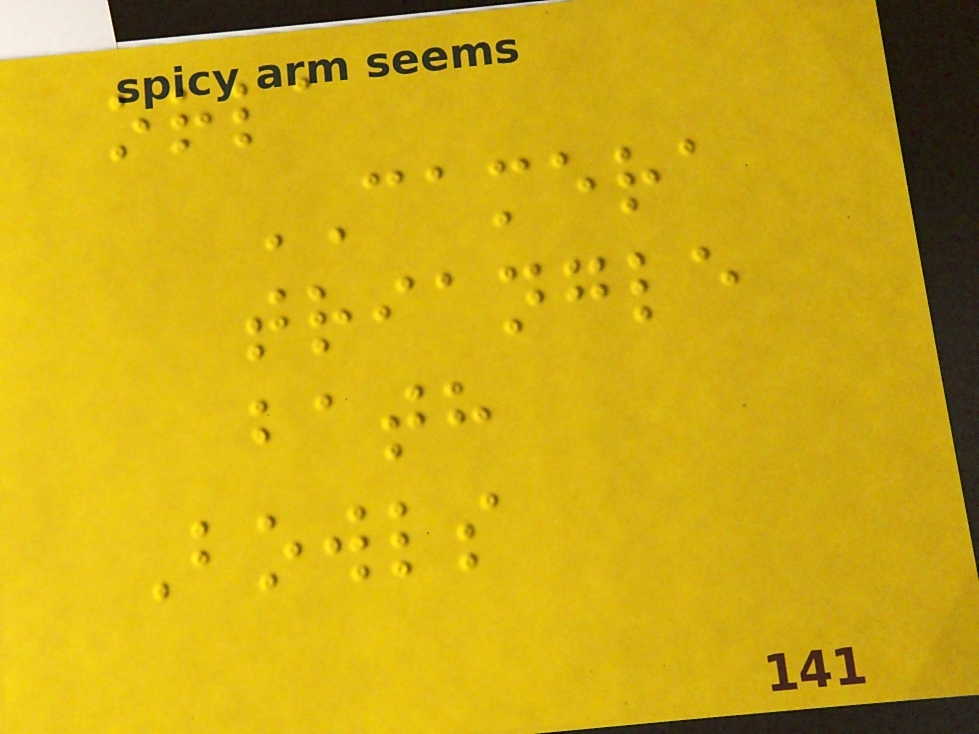orla
CAMERA
triangle
bath
Bowls
